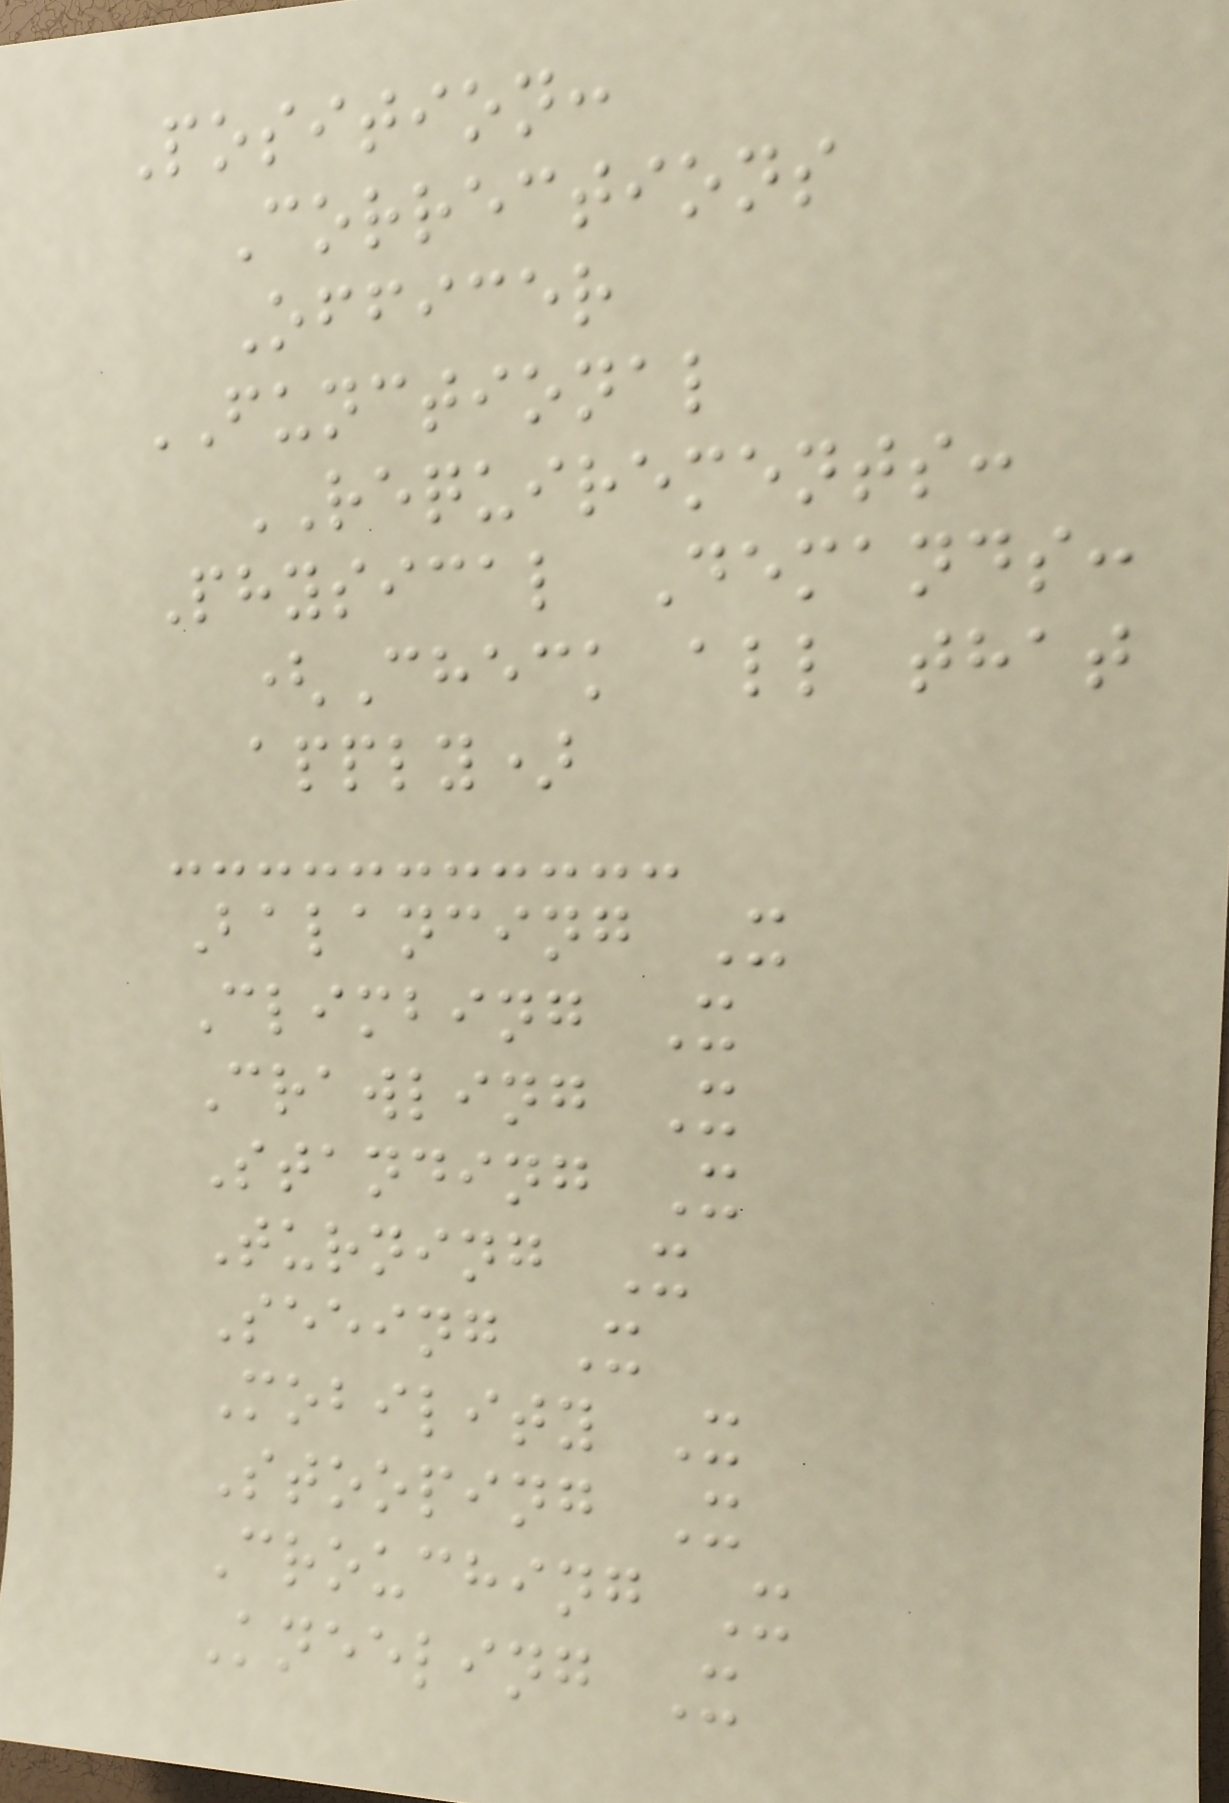Position:
Corrections
Officer
FUNCTIONAL
REQUIREMENTS:
Physical Demands:
(Check all that
apply)
Balancing X
Climbing X
Crawling X
Standing X
Turning X
Seeing X
Mobility X
Stooping X
Crouching X
Kneeling X
